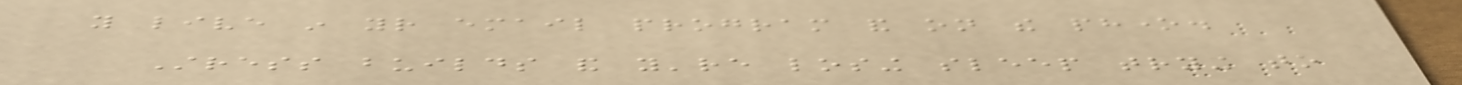you live in your email program and on the phone.
Stress builds and you're losing sleep trying to
